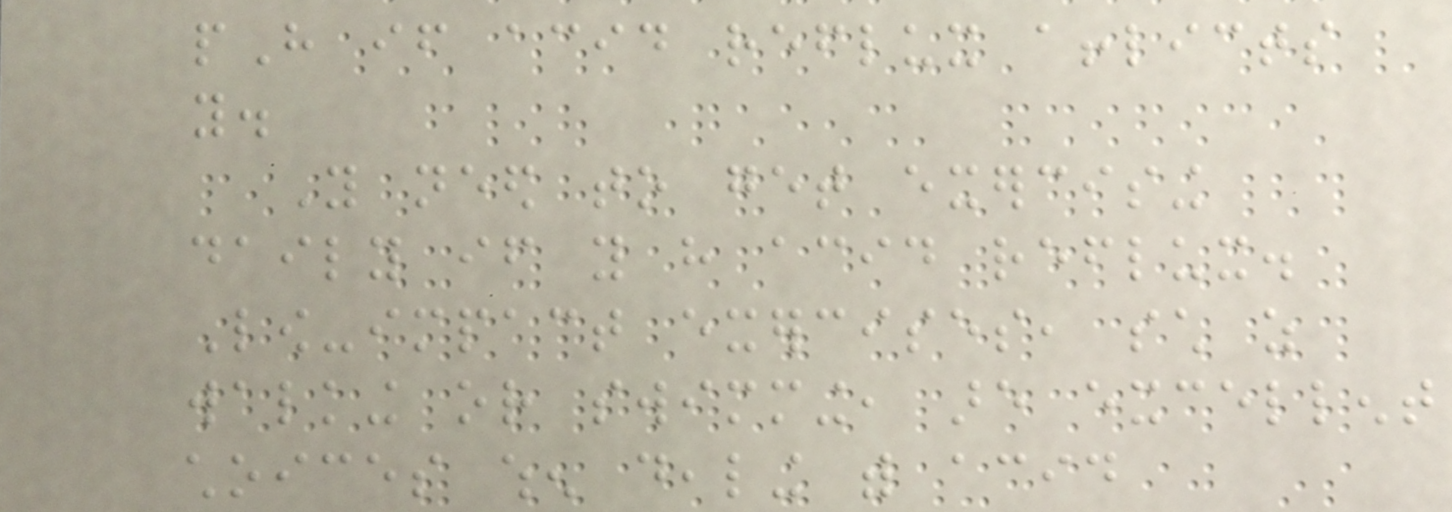pH if acid reflux afflicts
you.
You need to get exercising
daily if you have acid reflux.
Low-impact exercises, such as
walking or swimming, are excellent
choices when dealing with acid
